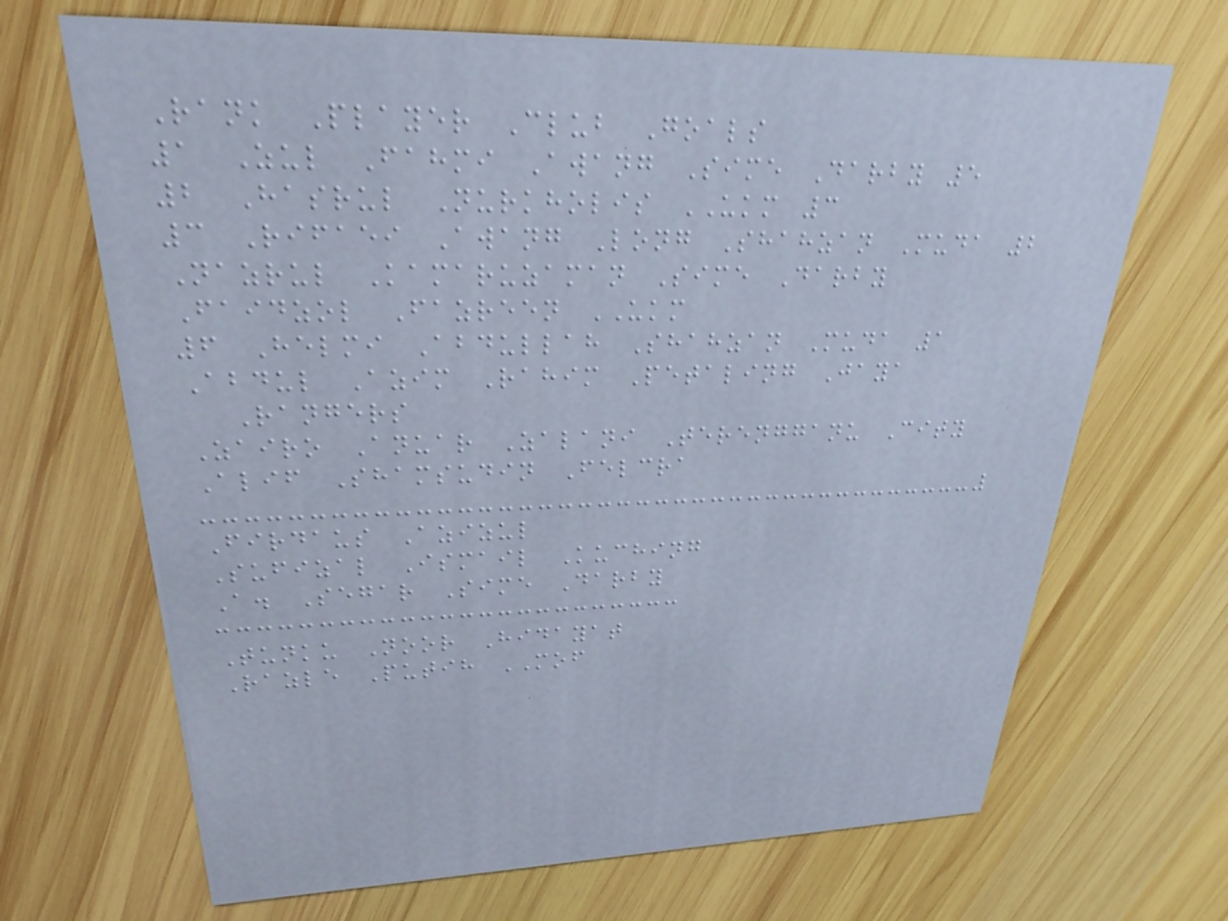Rank Player Club Goals
1 Zul Fahmi Awang Sime Darby 5
2 Hasrul Nurkholis UKM 3
3 Rifaei Awang Long Shahzan Muda 2
Nazrul Kamaruzaman Sime Darby
Faidzol Fazreen UKM
6 Helmi Abdullah Shahzan Muda 1
Abdul Azim Rahim Petaling Jaya
Rangers
Zairo Anuar Zalani Terengganu City
Alif Shamsudin Felcra
Firdaus Azizul
Sufizal Ismail Kuching
A. Segar Sime Darby
Tunku Noor Hidayat
Razle Putih MOF
